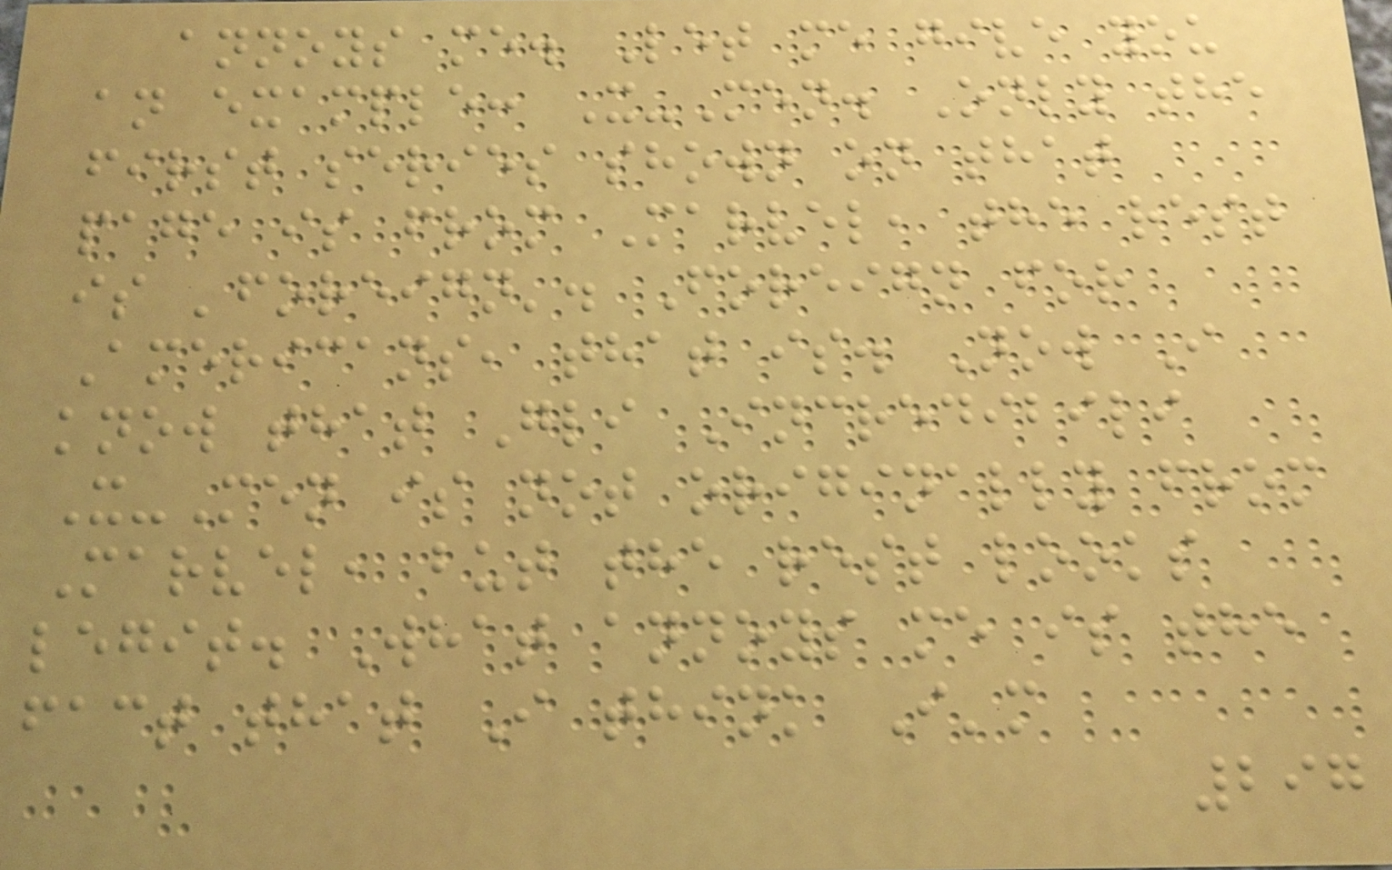annoys me. Let me give you
an example: X-Men. Only the
first series shown on that
page is from Marvel, the rest
is 'foreign'. Foreign for
Americans, that is. Now I
know that Gli Incredibili
X-Men is not originally from
Marvel, but the rest looks
legit. What annoys me is the
fact that I think I'm
297
